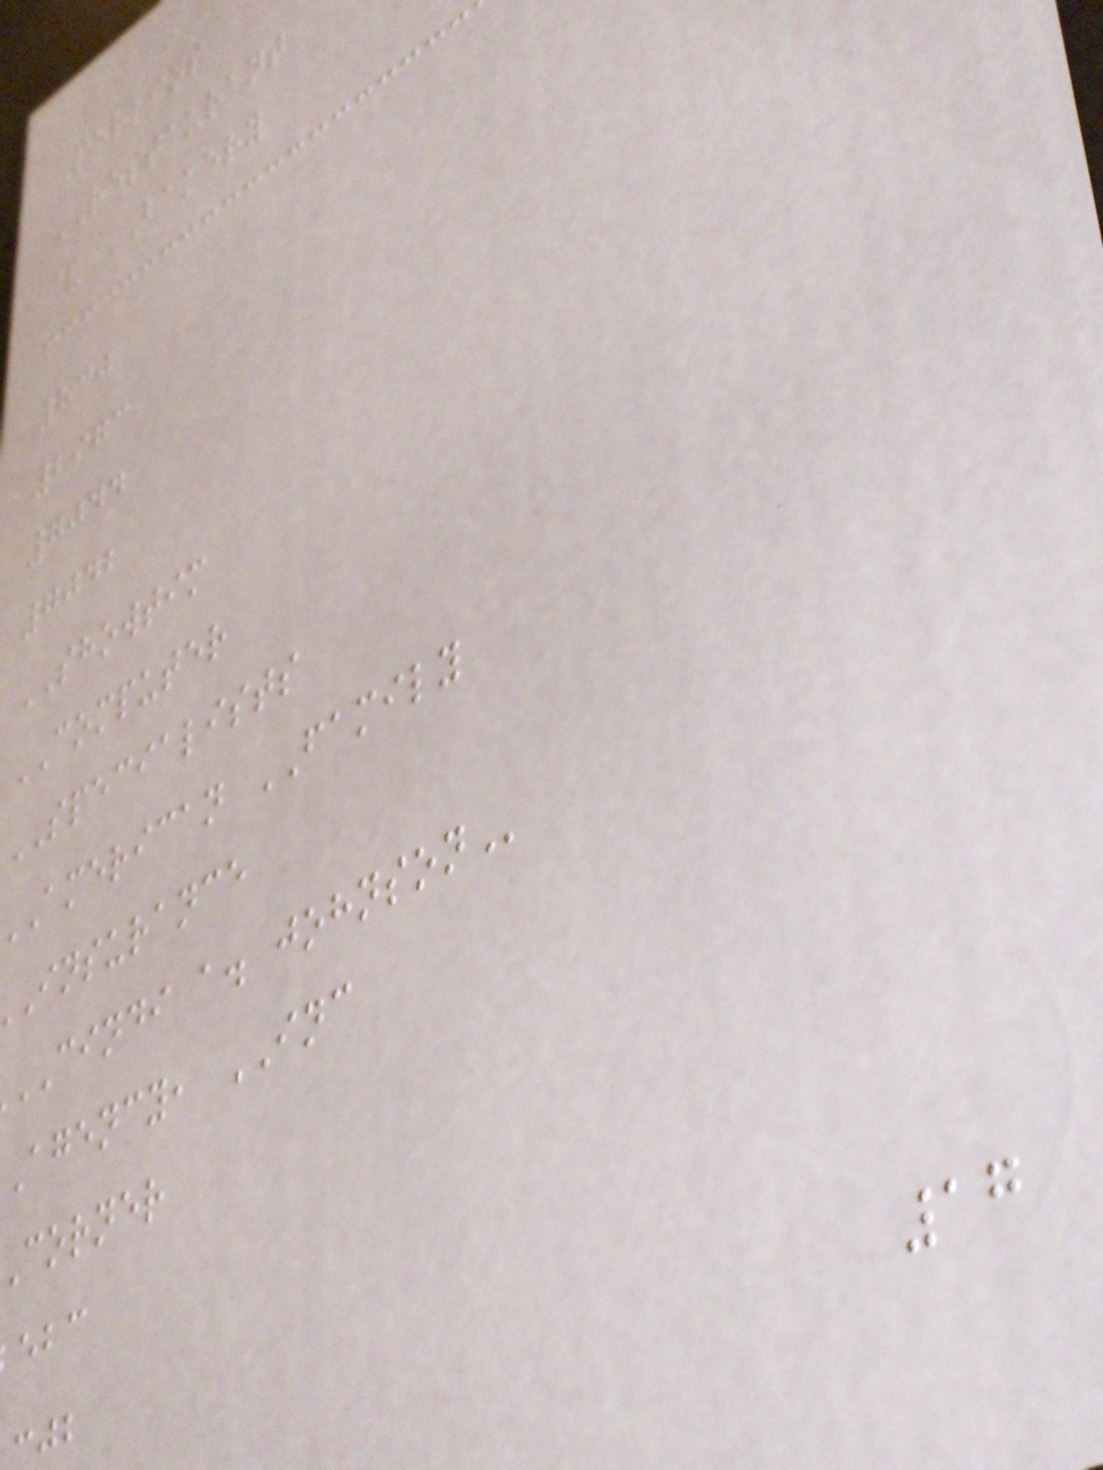Perkins
RESTAURANT
& BAKERY
830
2973
7044
7042
SHOWTIM
COMPUTER
SPECIALISTS
american FAMILY
insurance
CINDI a.
agency, INC
corner
17
